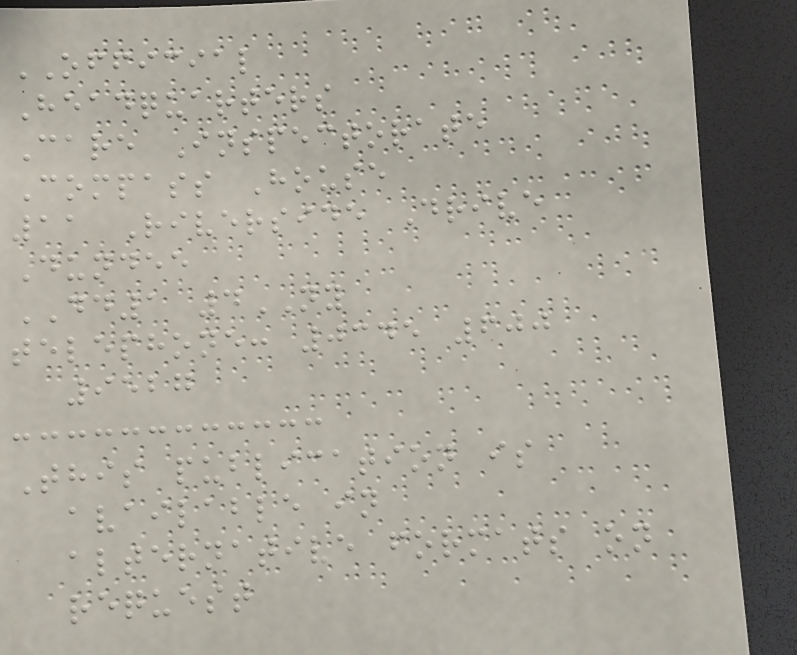OFFICIAL
Headquarters
Care Inspectorate
Compass House
11 Riverside Drive
Dundee
DD1 4NY
telephone: 0345 600
9527
This publication is
available in
alternative formats on
request
